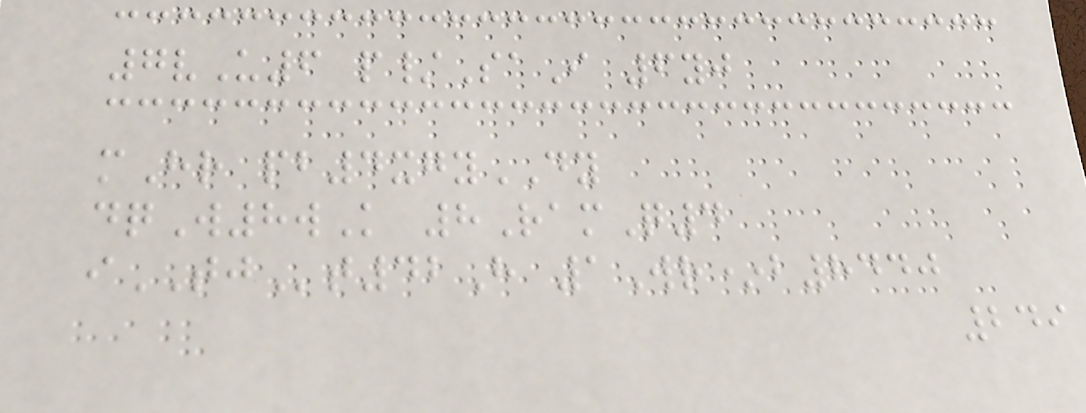7vU6 p/SaI 6yj
mHr pb4xgyDY
dqW8wK 8RamQ4
iTJt42H 1Wr*b8440
249
